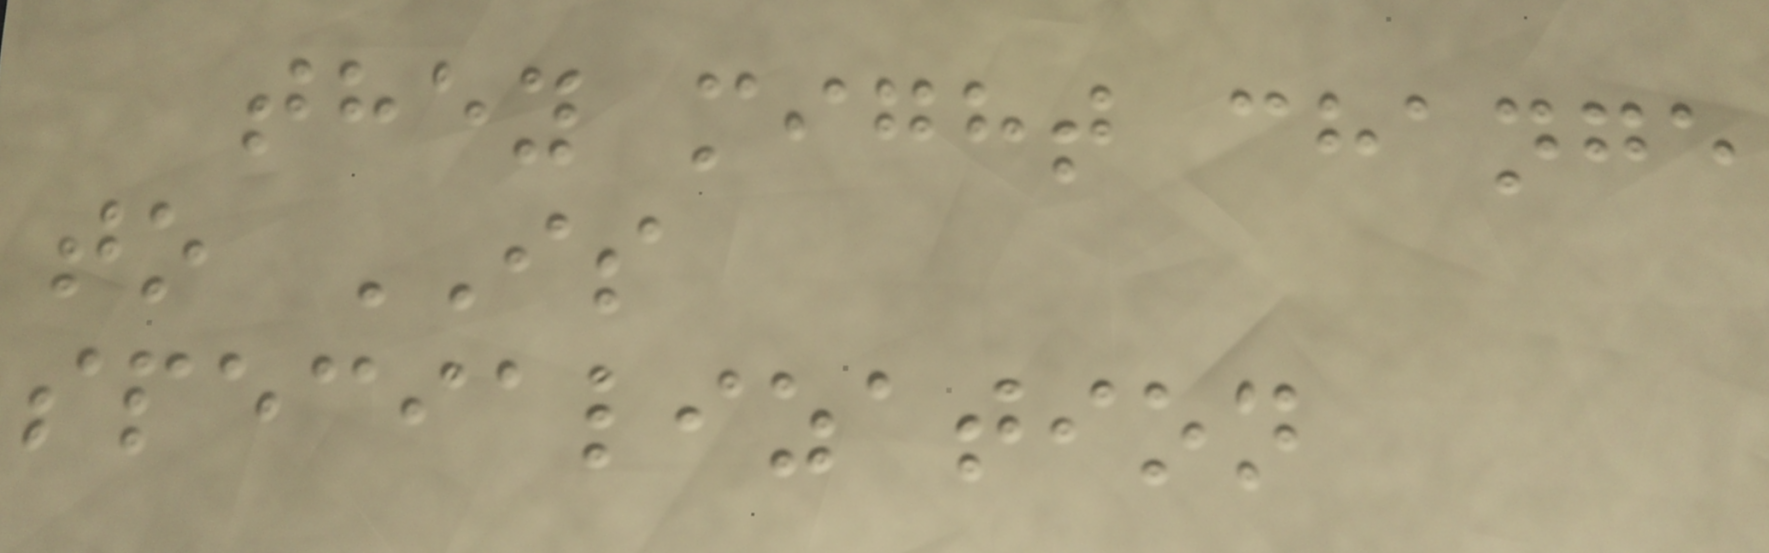they might change
to IS
specialization
